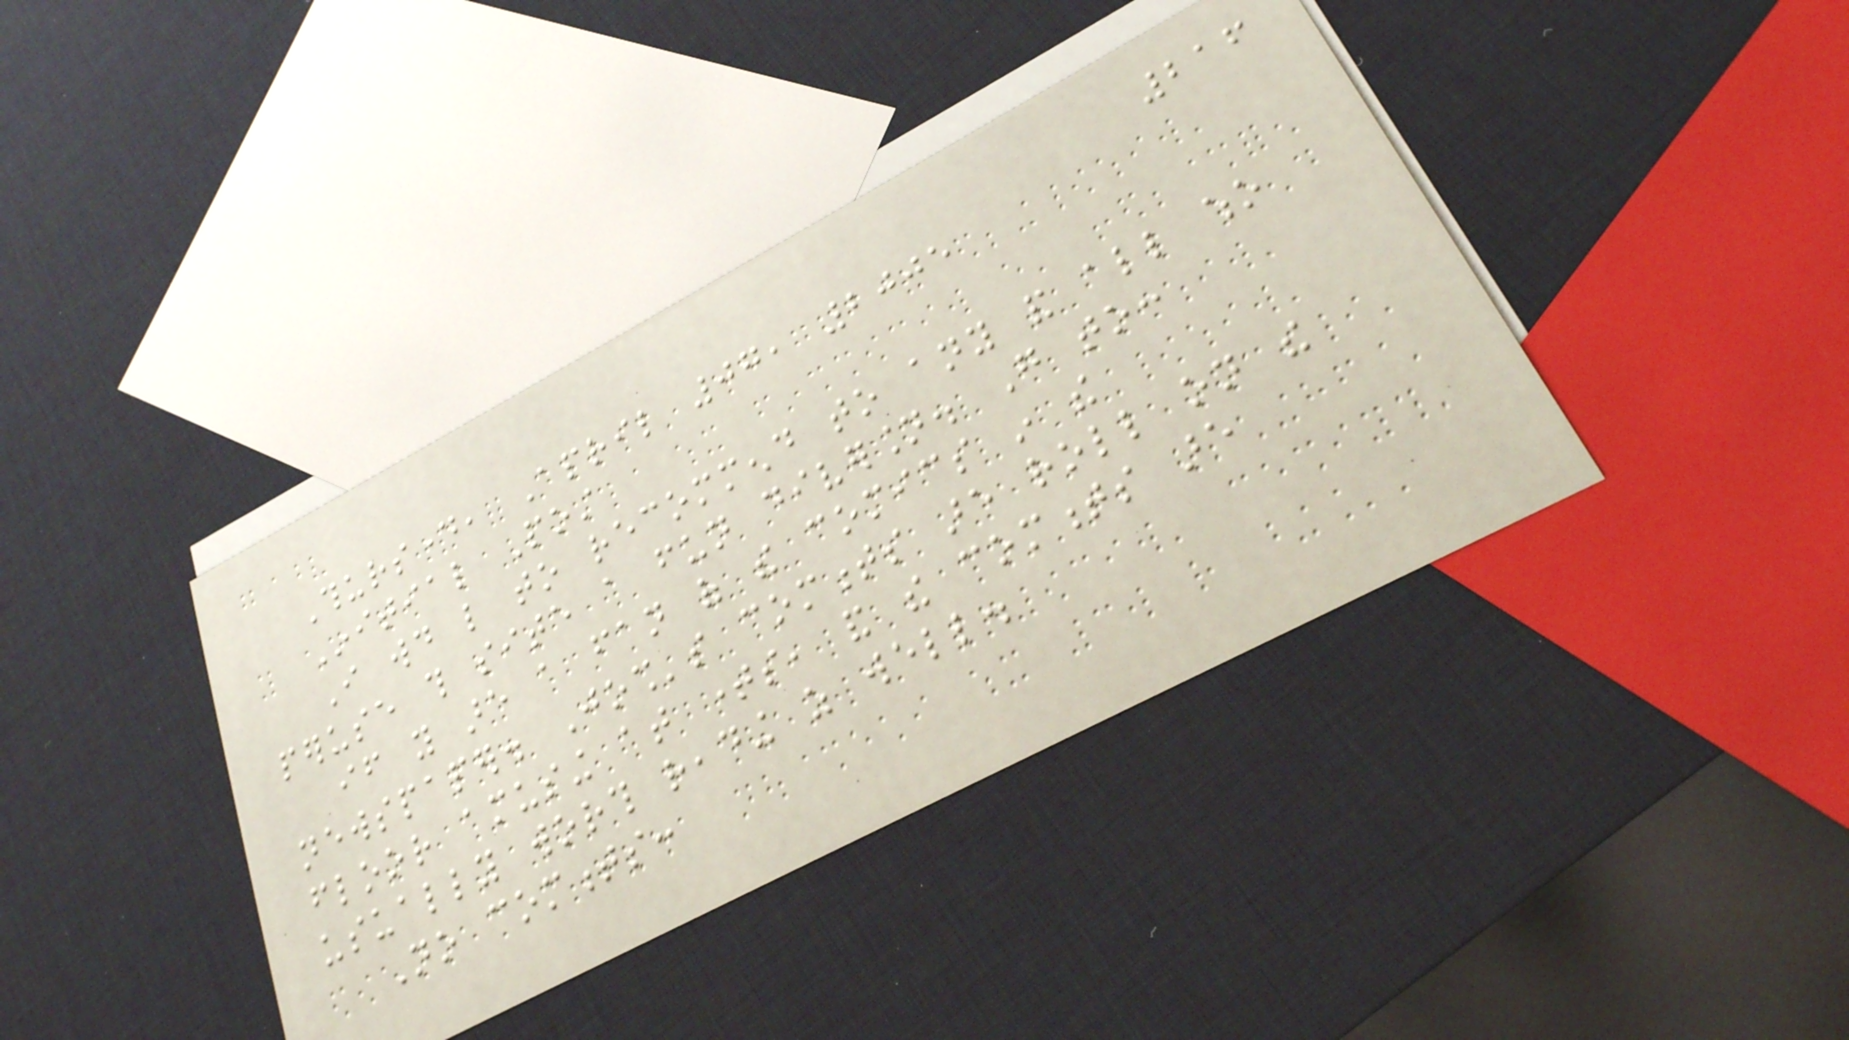216
Thursday, April 07, 2005
Initial Post
I would like to recommend to any and all who
peruse this site a fun diversion. Go to:
if you are a fan of the comics in the
newspaper. Josh's comments are roll on the
floor amusing at times, and the comments are
usually worth reading as well.
No comments:
